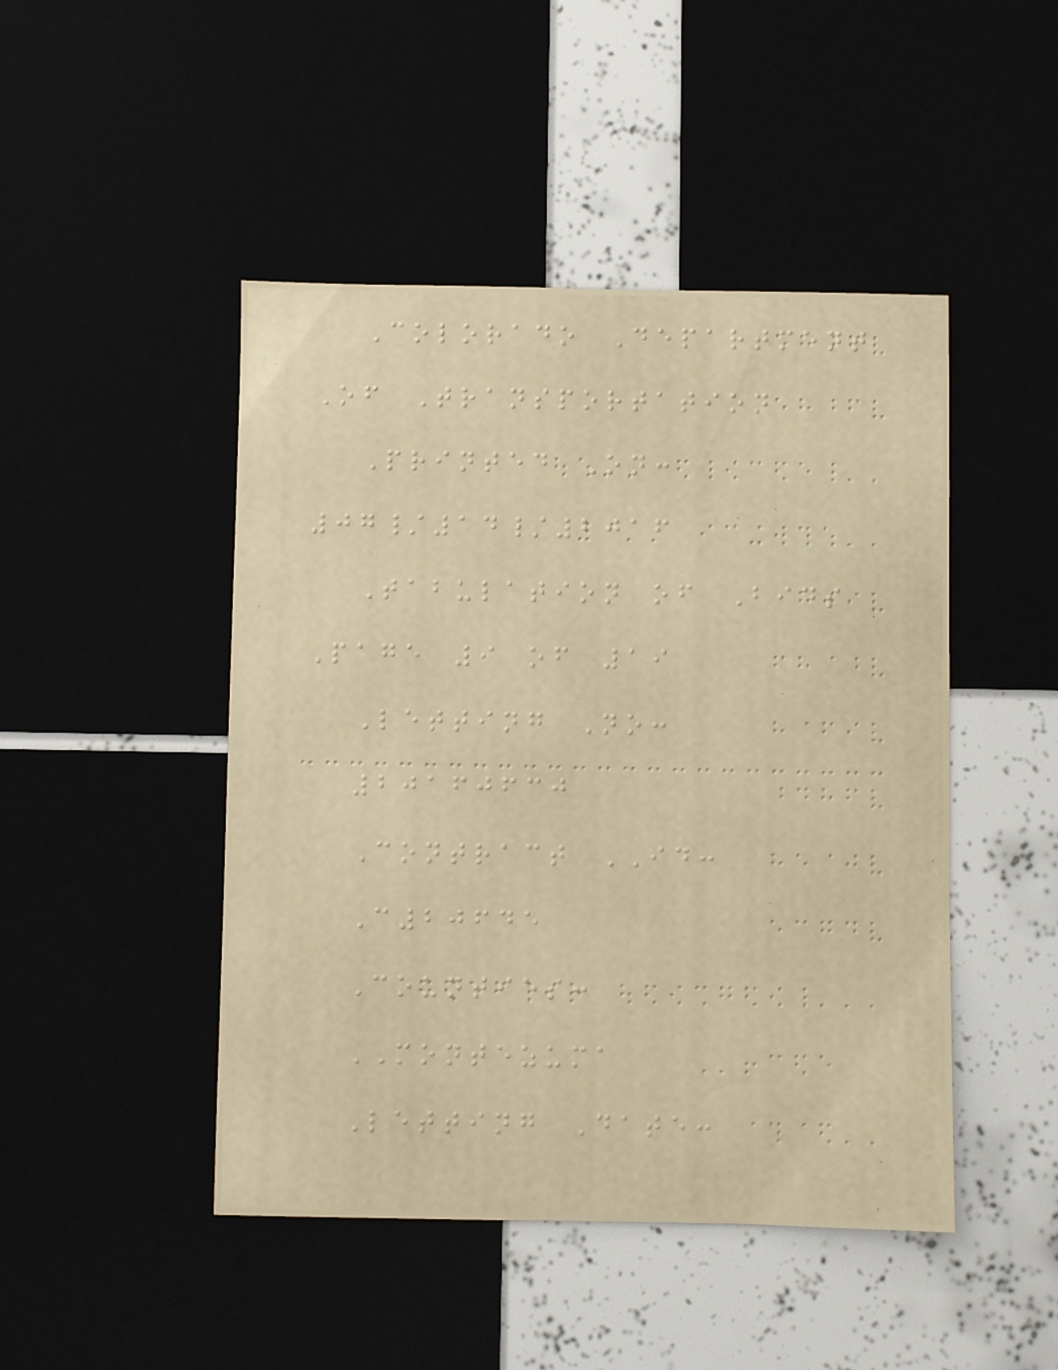Colorado Department
Of Transportation
Printed On:
07/14/2016
Tabulation of Bids
Page 9 of 19
Letting No:
20160630
Contract ID:
C20645
Counties:
MONTEZUMA
Letting Date:
